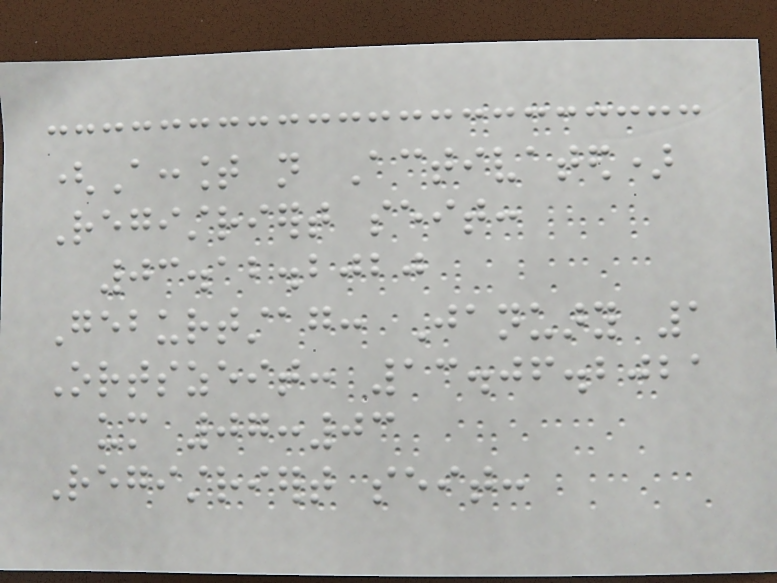(Account not Activated)
Registriert seit:
03.12.2020
Geburtstag: January 1
Ortszeit: 13.06.2021
um 07:03
Registriert seit:
